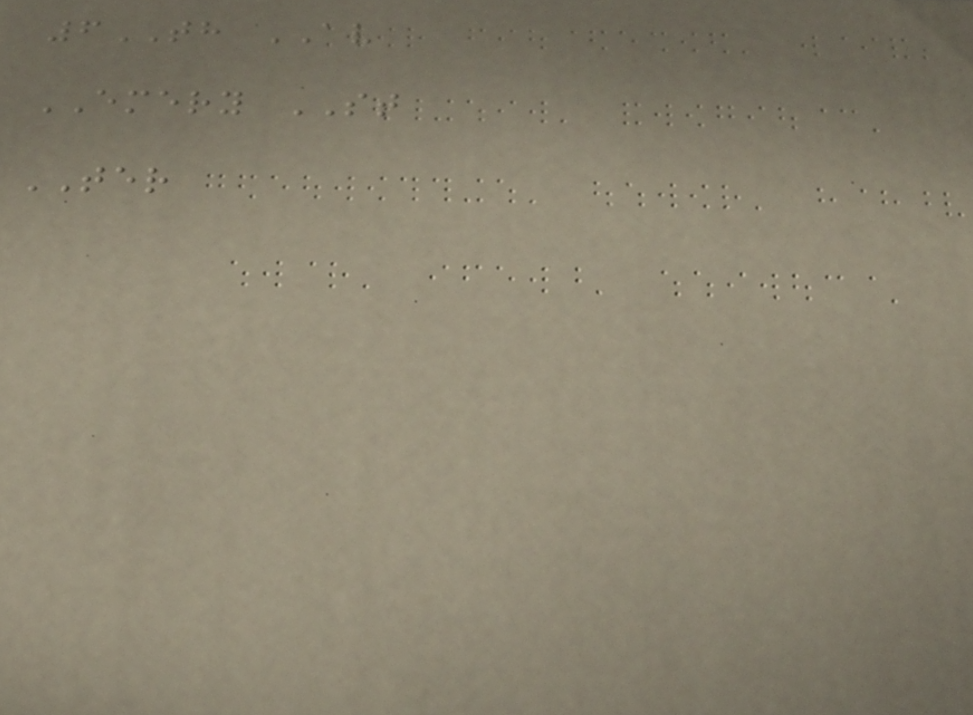6TH AV
EMERY ST
TER
